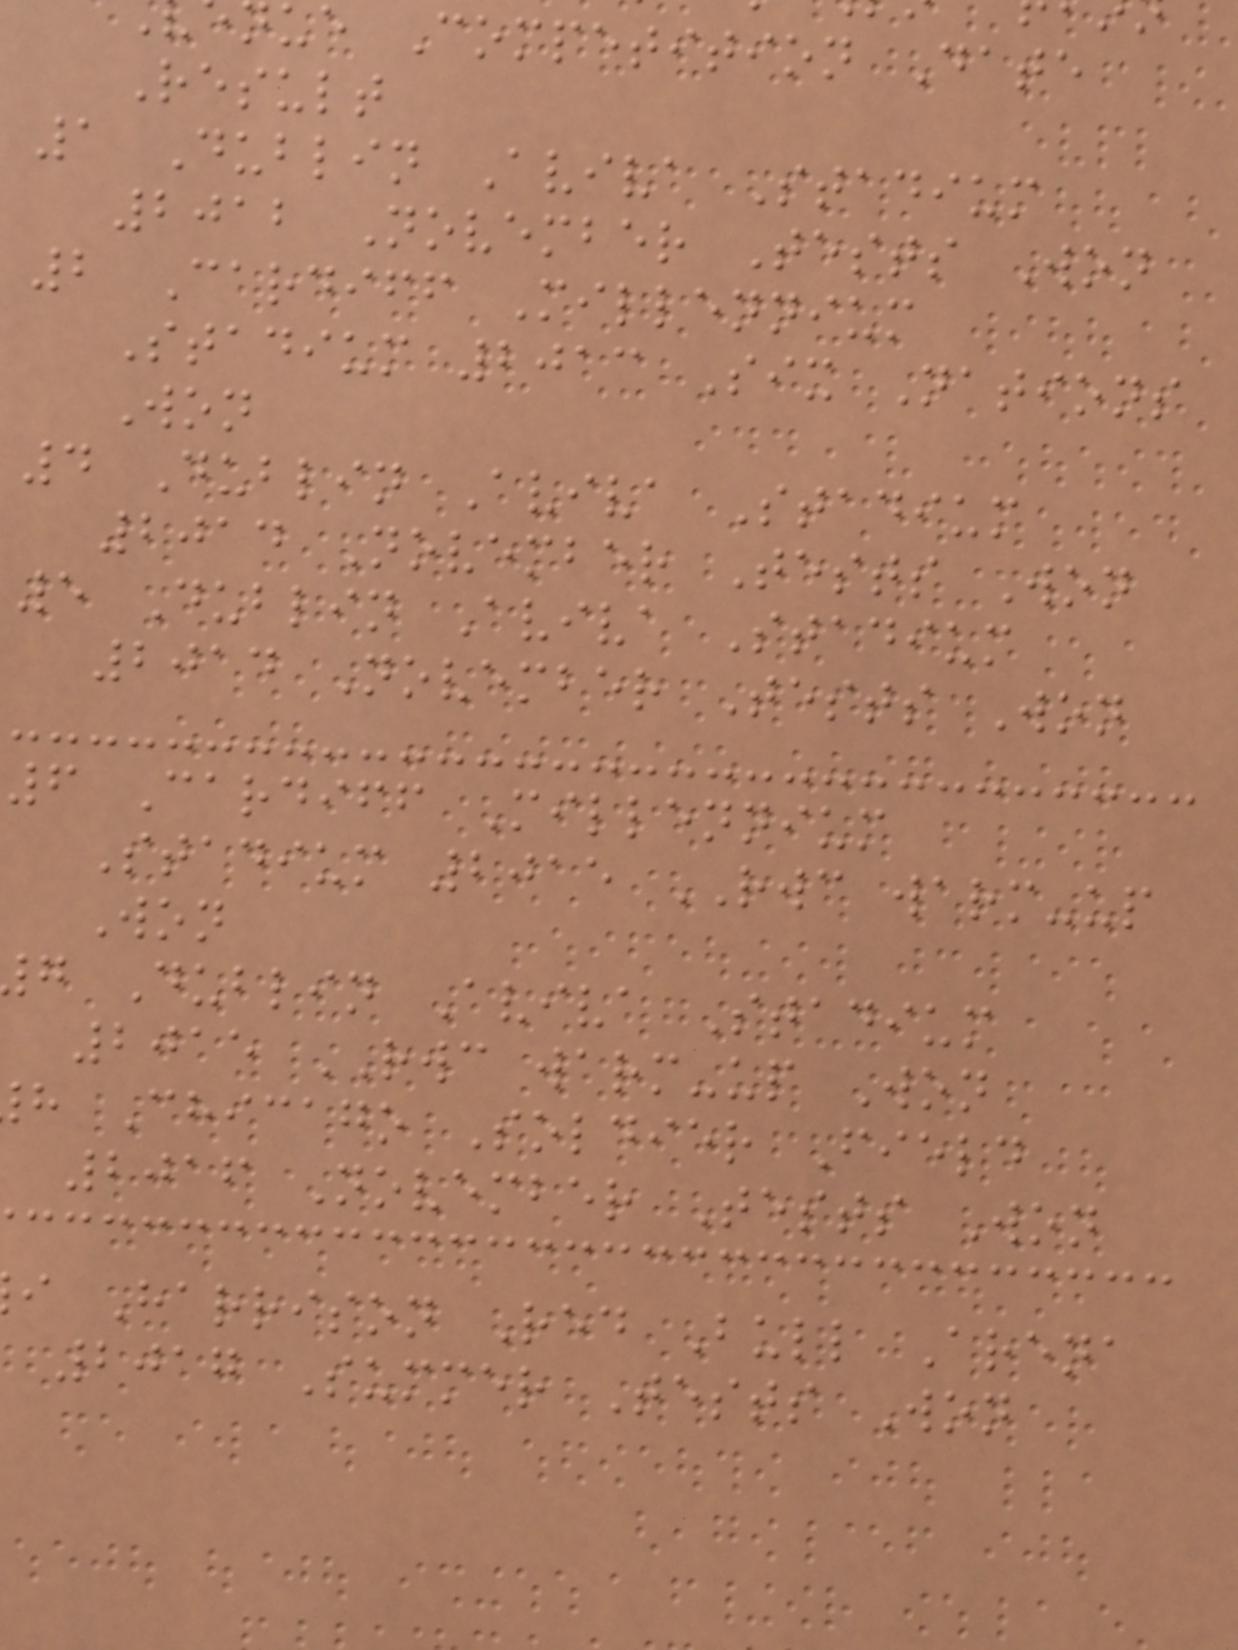ue Competition Date
Result
1 Dublin Aviva Stadium
2012 November Tests Won
2 Cardiff Millennium
Stadium 2013 Six Nations
Won
4 Dublin Aviva Stadium
2014 November Tests Won
5 Dublin Aviva Stadium
2014 November Tests Won
6 Cardiff Millennium
Stadium 2015 RWC warm-up
Won
g Dublin Aviva Stadium
2015 RWC warm-up Won
h Chicago Soldier Field
2016 November Tests Won
i Harrison Red Bull Arena
2017 Summer Tests Won
